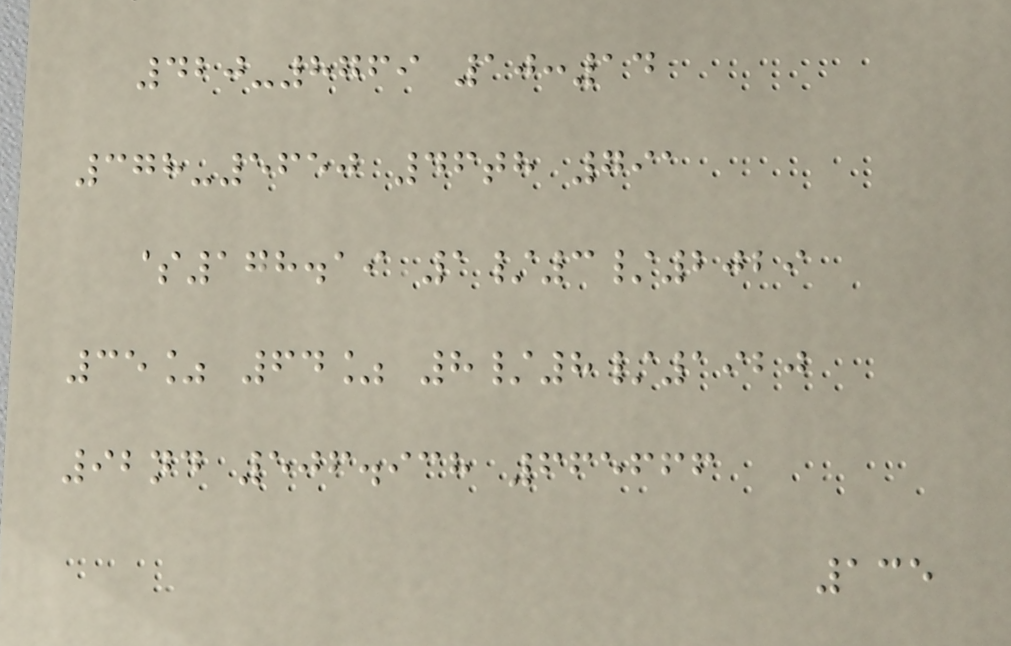420-8769 10:14
378-5650 46th 791
$178.19 1/3/2029
35% 64% 8/8/1920
92nd 506.938 665666
135
